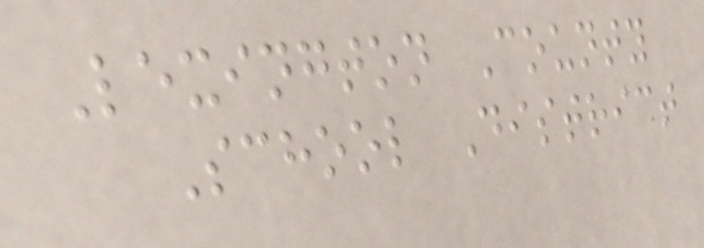Lexington County
School District
